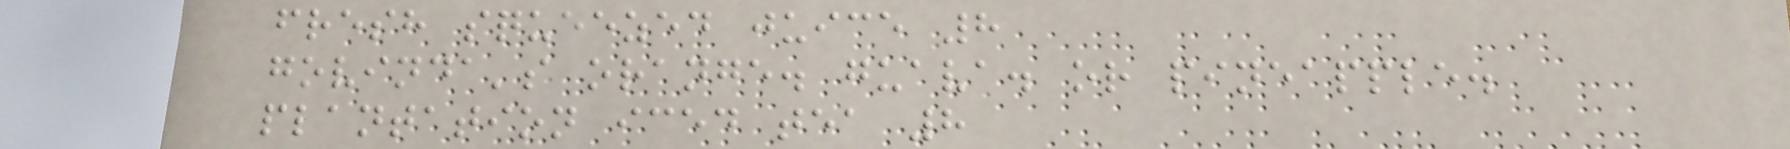fresh squeezed juice 8
govinda's orange. guava. or pineapple.
plantation iced tea 8
